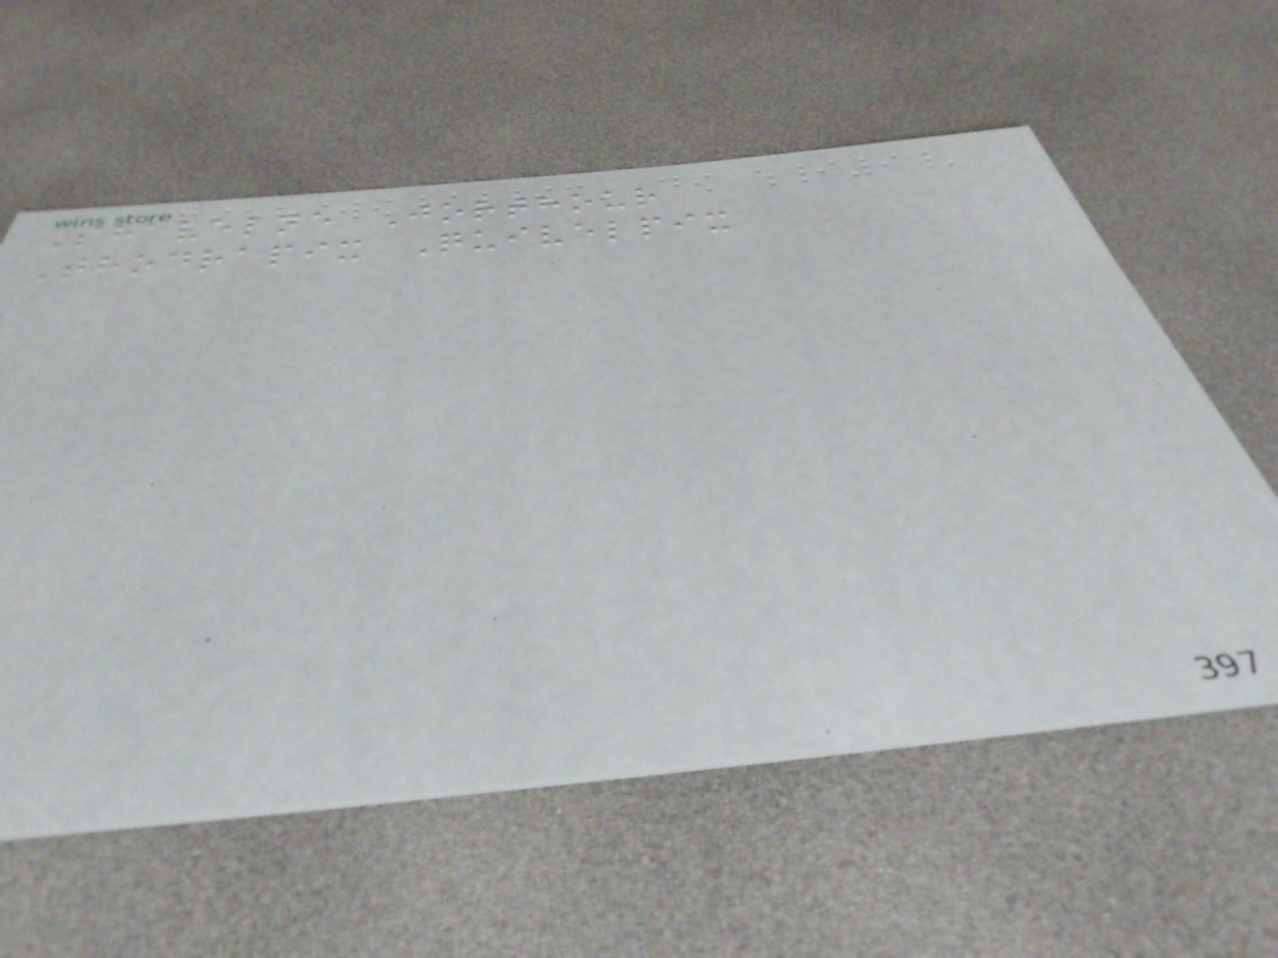Shavelne Jorthour
Thodrapix Quivelpix
